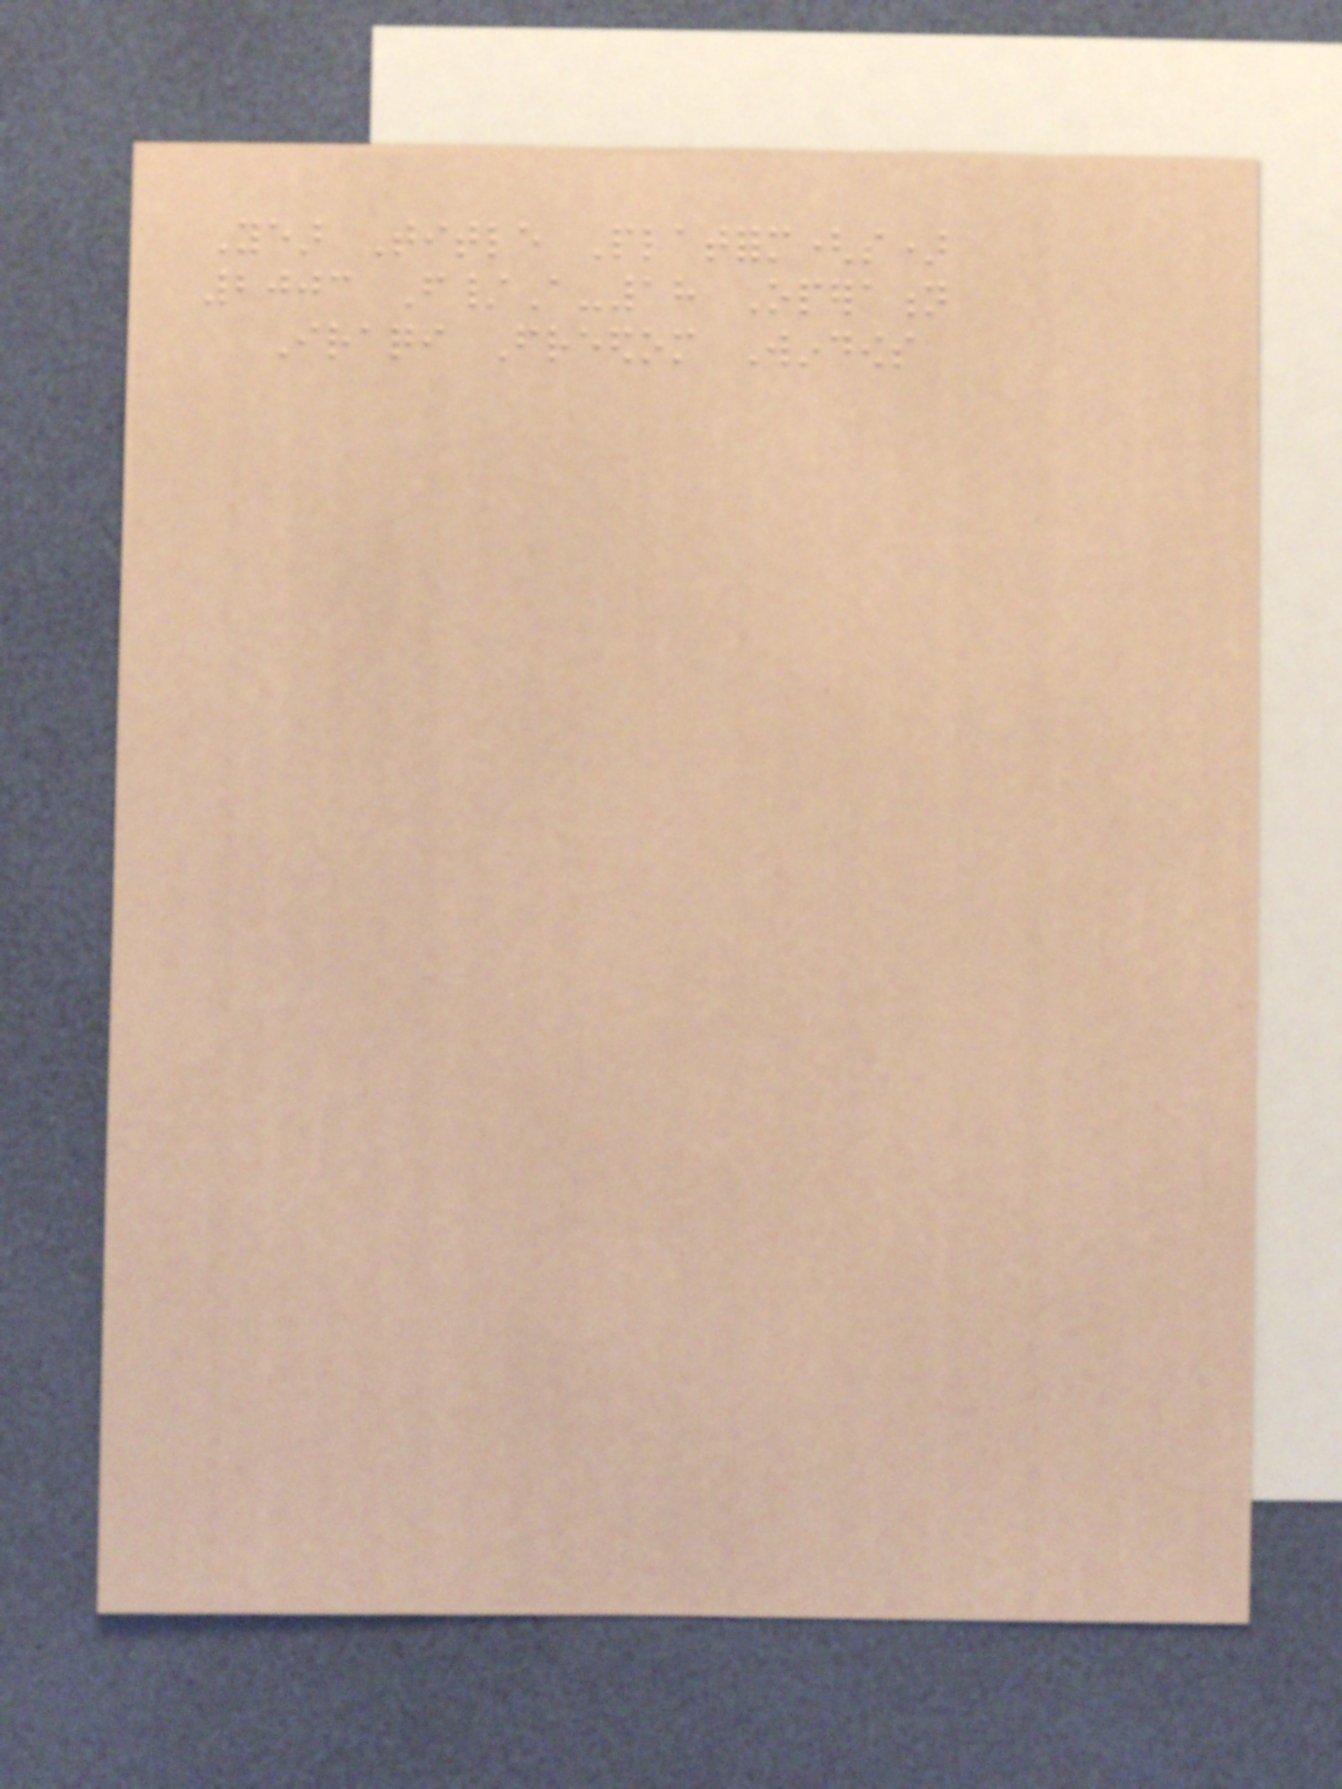Year Title Platform(s)
2003 F/A-18 Operation
Iraqi Freedom Windows
